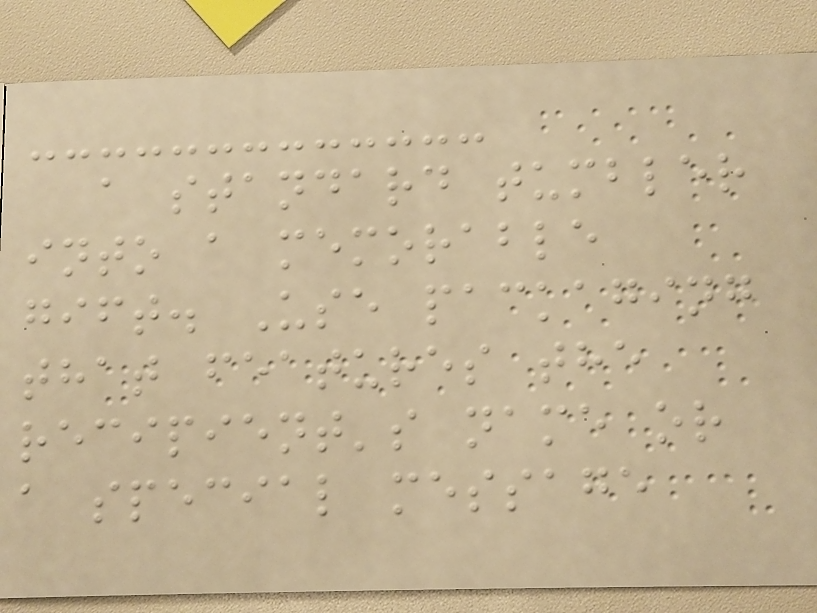a standard tumbler
into a memorable
gift. Use packaging
that features the
recipient's name or
a special message
